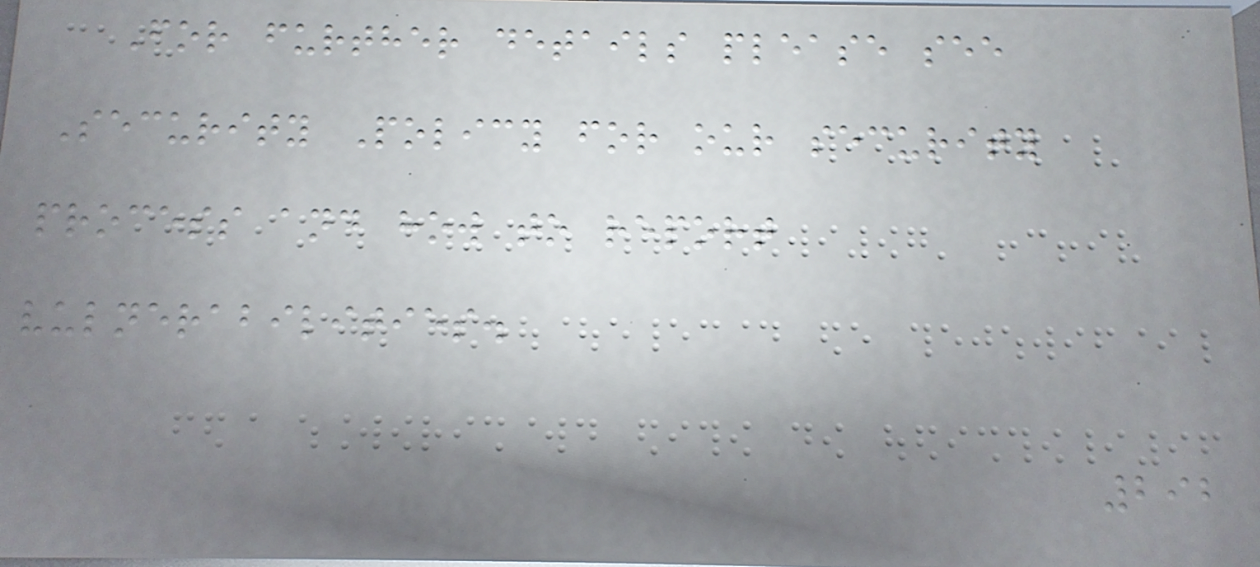For further details please see
Security Policy for our security
process and how to report
vulnerabilities.
292
